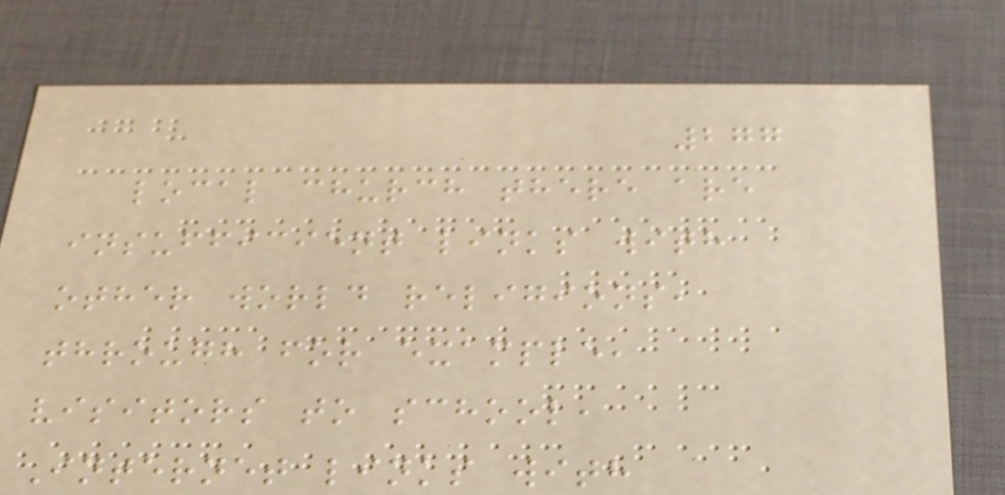277
local church there are
insufficient links with
other world religions,
through for example,
visitors to school,
Internet links with
